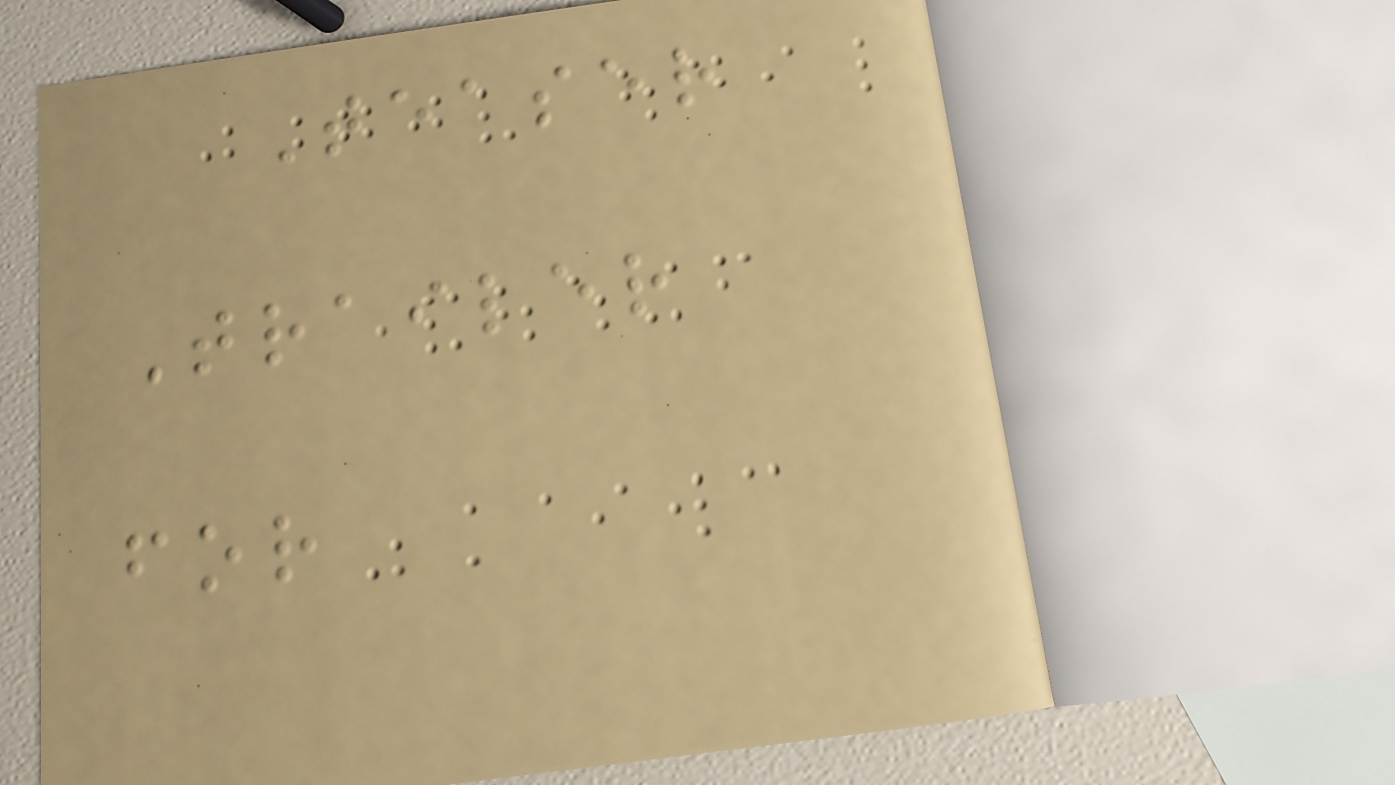Teaser
Trailer
for
